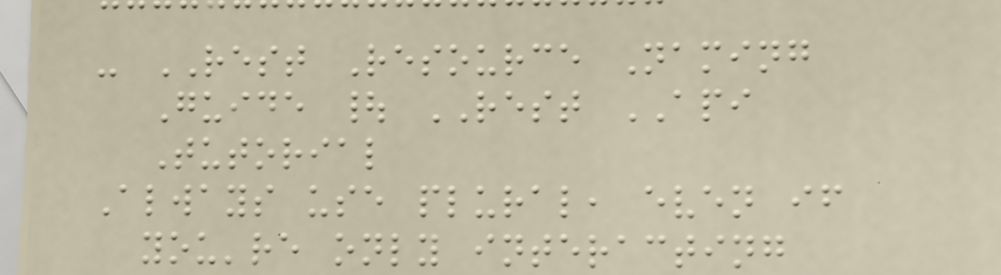- REST Resource Naming
Guide | REST API
Tutorial
Always use plural, even if
you're only interacting
